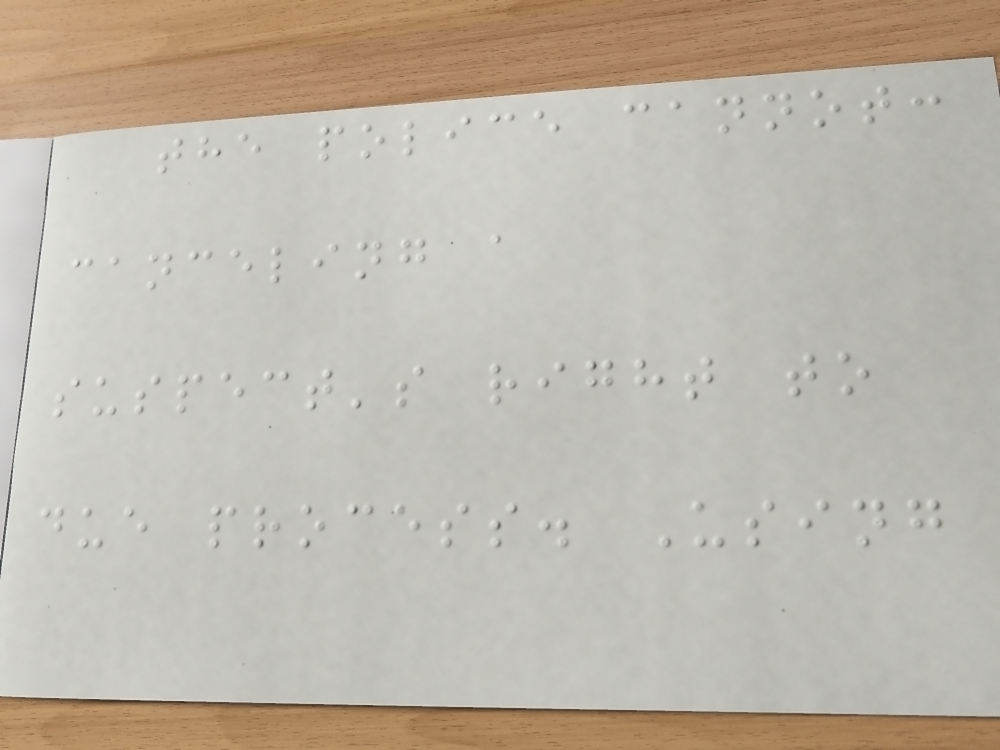the police cannot:
canceling a
suspect's right to
due process. Using
